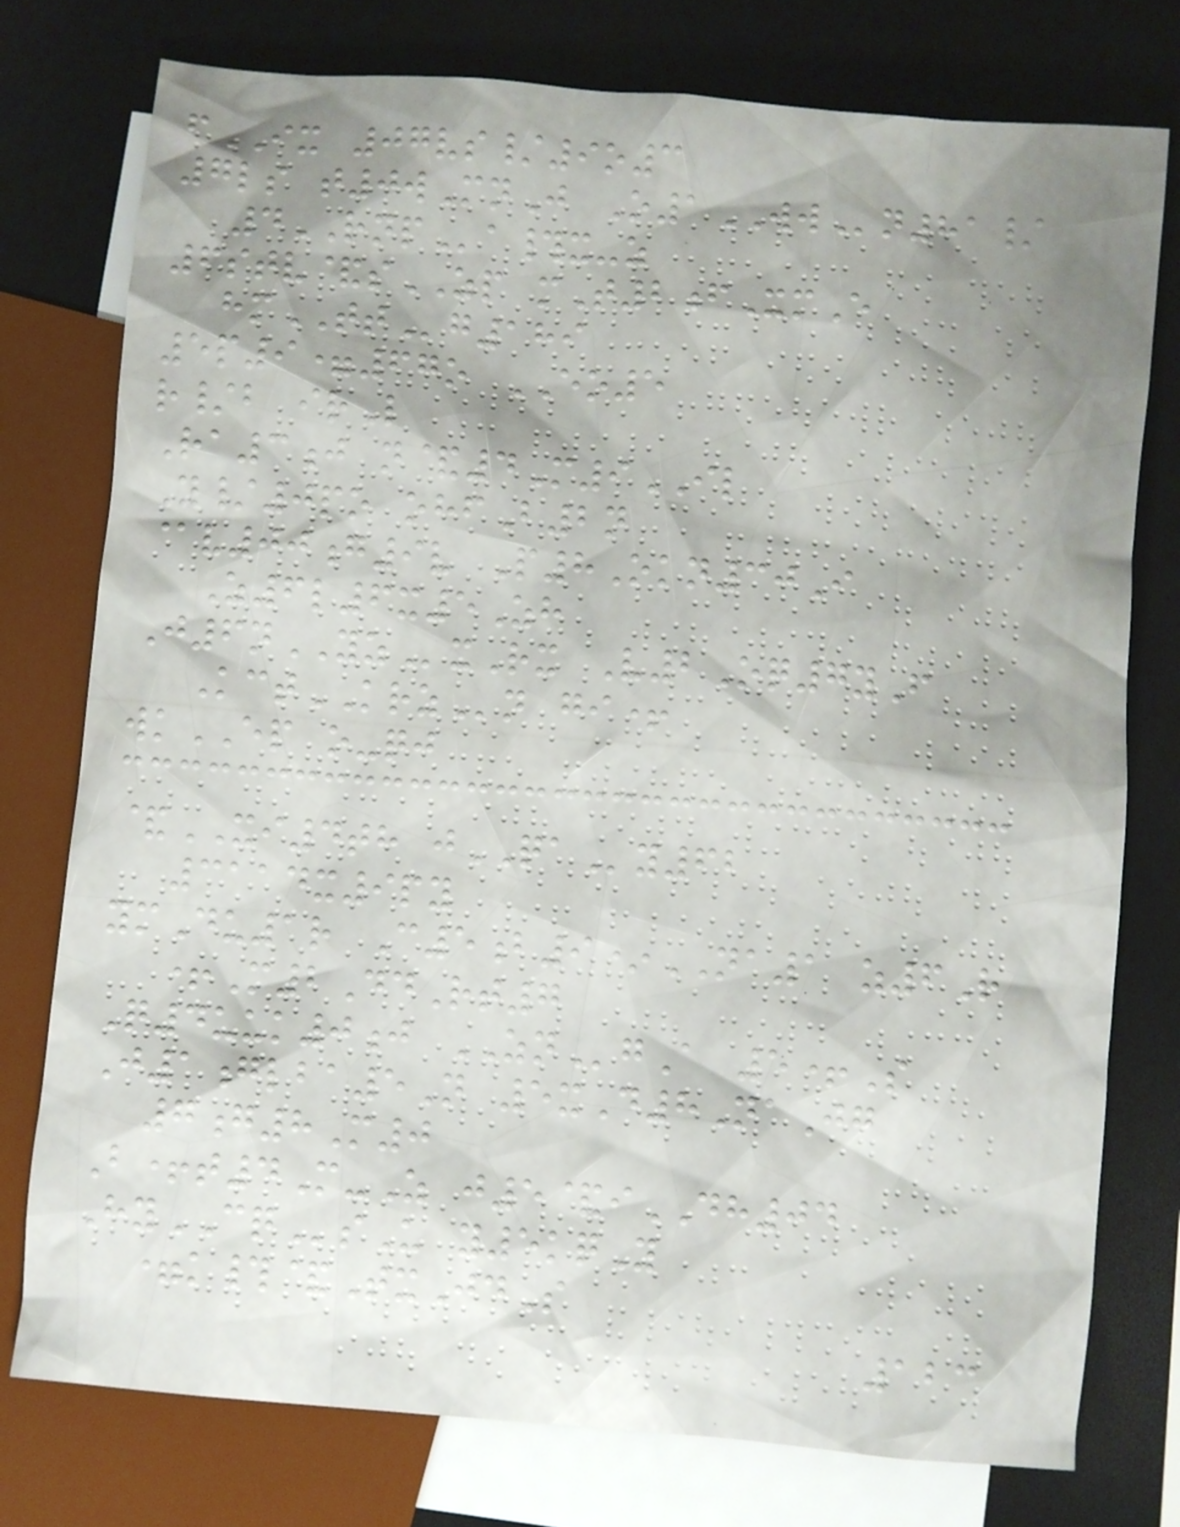fIX 07vs/9o3
7ls t0wMnJ O1WWn81/
4RNPa#x-z
6stv&sZP mT2fXmE
hmTTg189
5p9=67o EO5
r/b irL
Ra3j n&4M9IL
Y/0po ohfB2n
@v00g9v P8Okn30I
Z6l6x5Zh
J6nYZxRx V2Oq7yF
KctKRZn gi+
wkEP o-qj
&XI4th jQAy62
3114x9py
ymDu1r C5b9*NA1 z6R
+M2DdRt7
Q4uuk0j ZNgA 5+S
J1glba5N 5xD8NaJg
7g8M0
B+t4M-Z j5&iDH04
HyCQsU y5kqY
=k#&TxJdS
123
